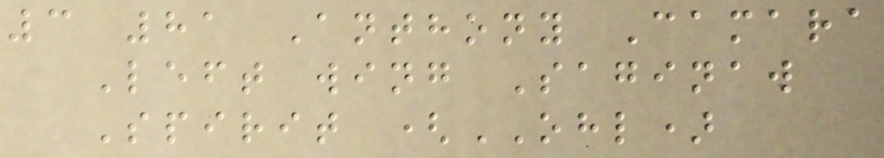3 81 Anthony Camara
Left wing Saginaw
Spirit (OHL)
